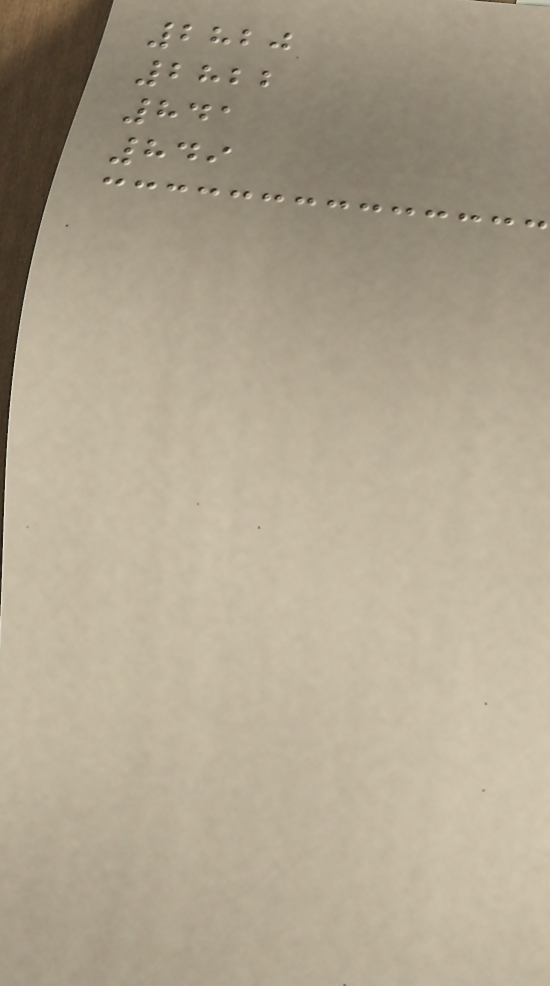2820
2822
841
849
